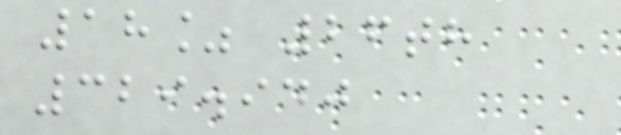18% 26th
329.940
